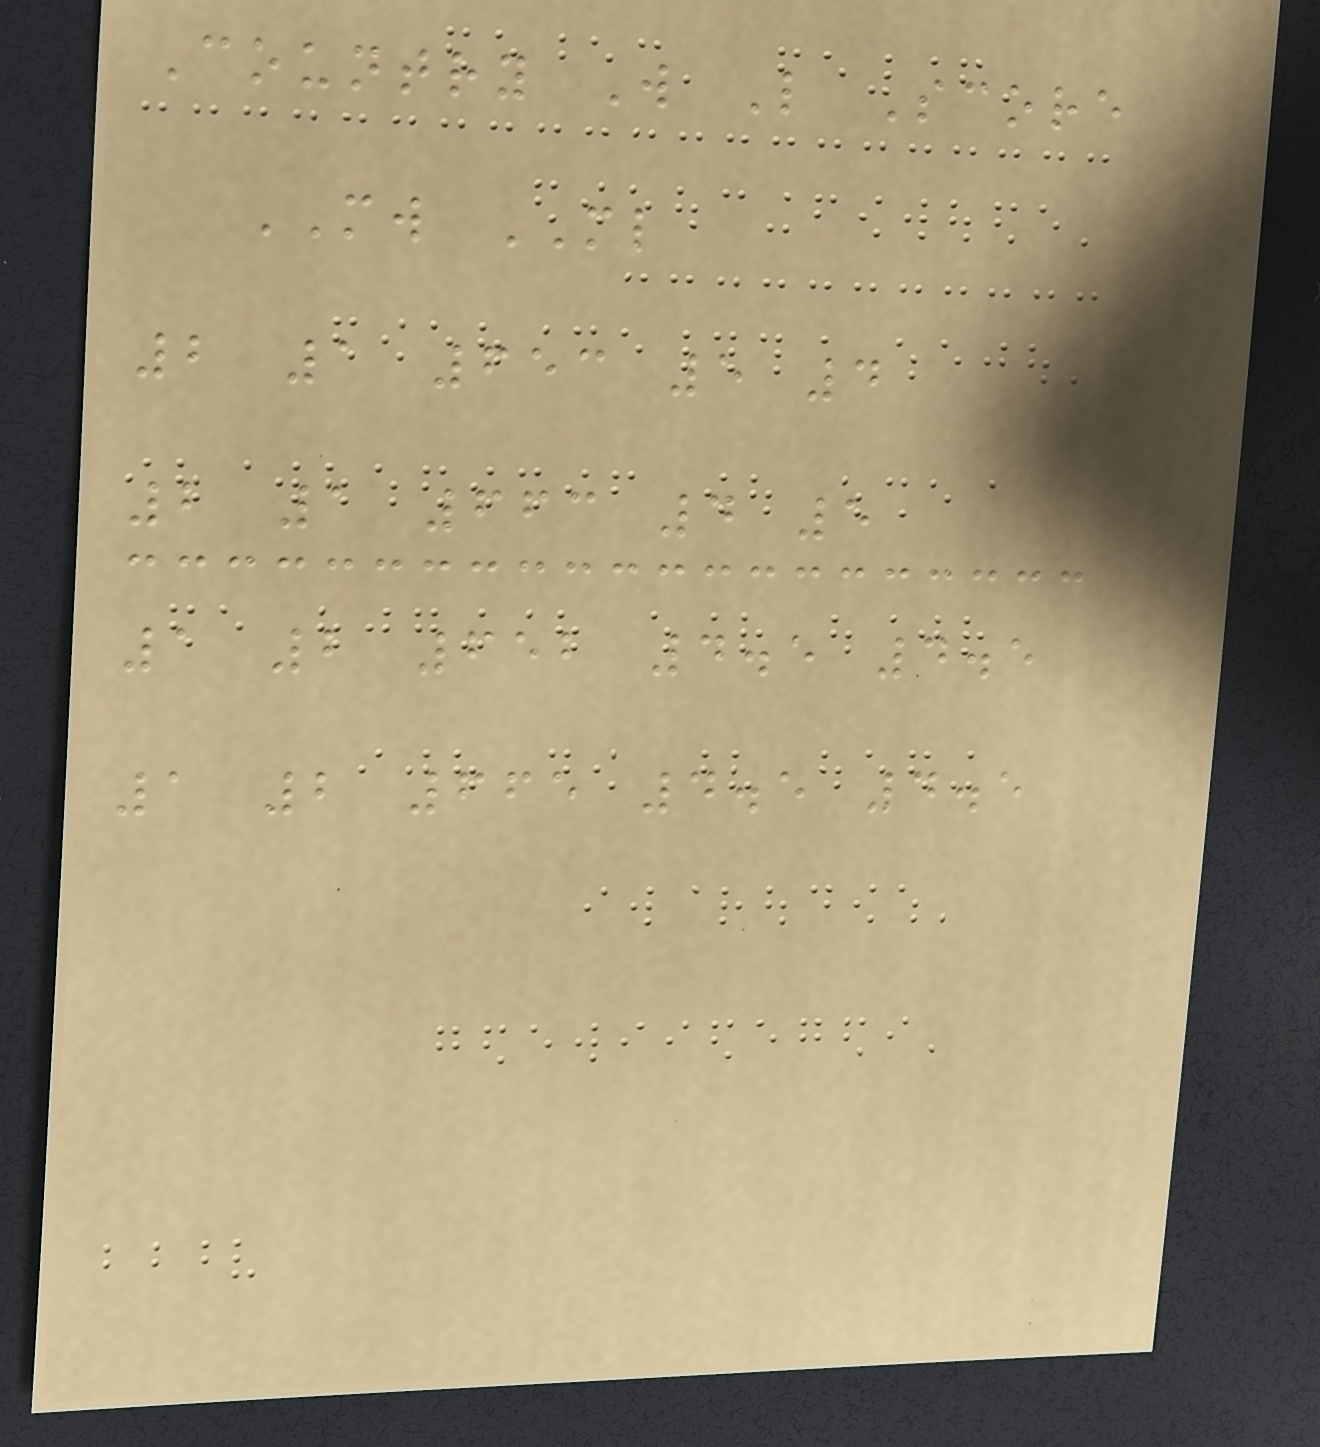Country W L Score
MW ML
2 1 653 5 4
2 1 663 4 5
1 2 652 4.5 4.5
1 2 665 4.5 4.5
